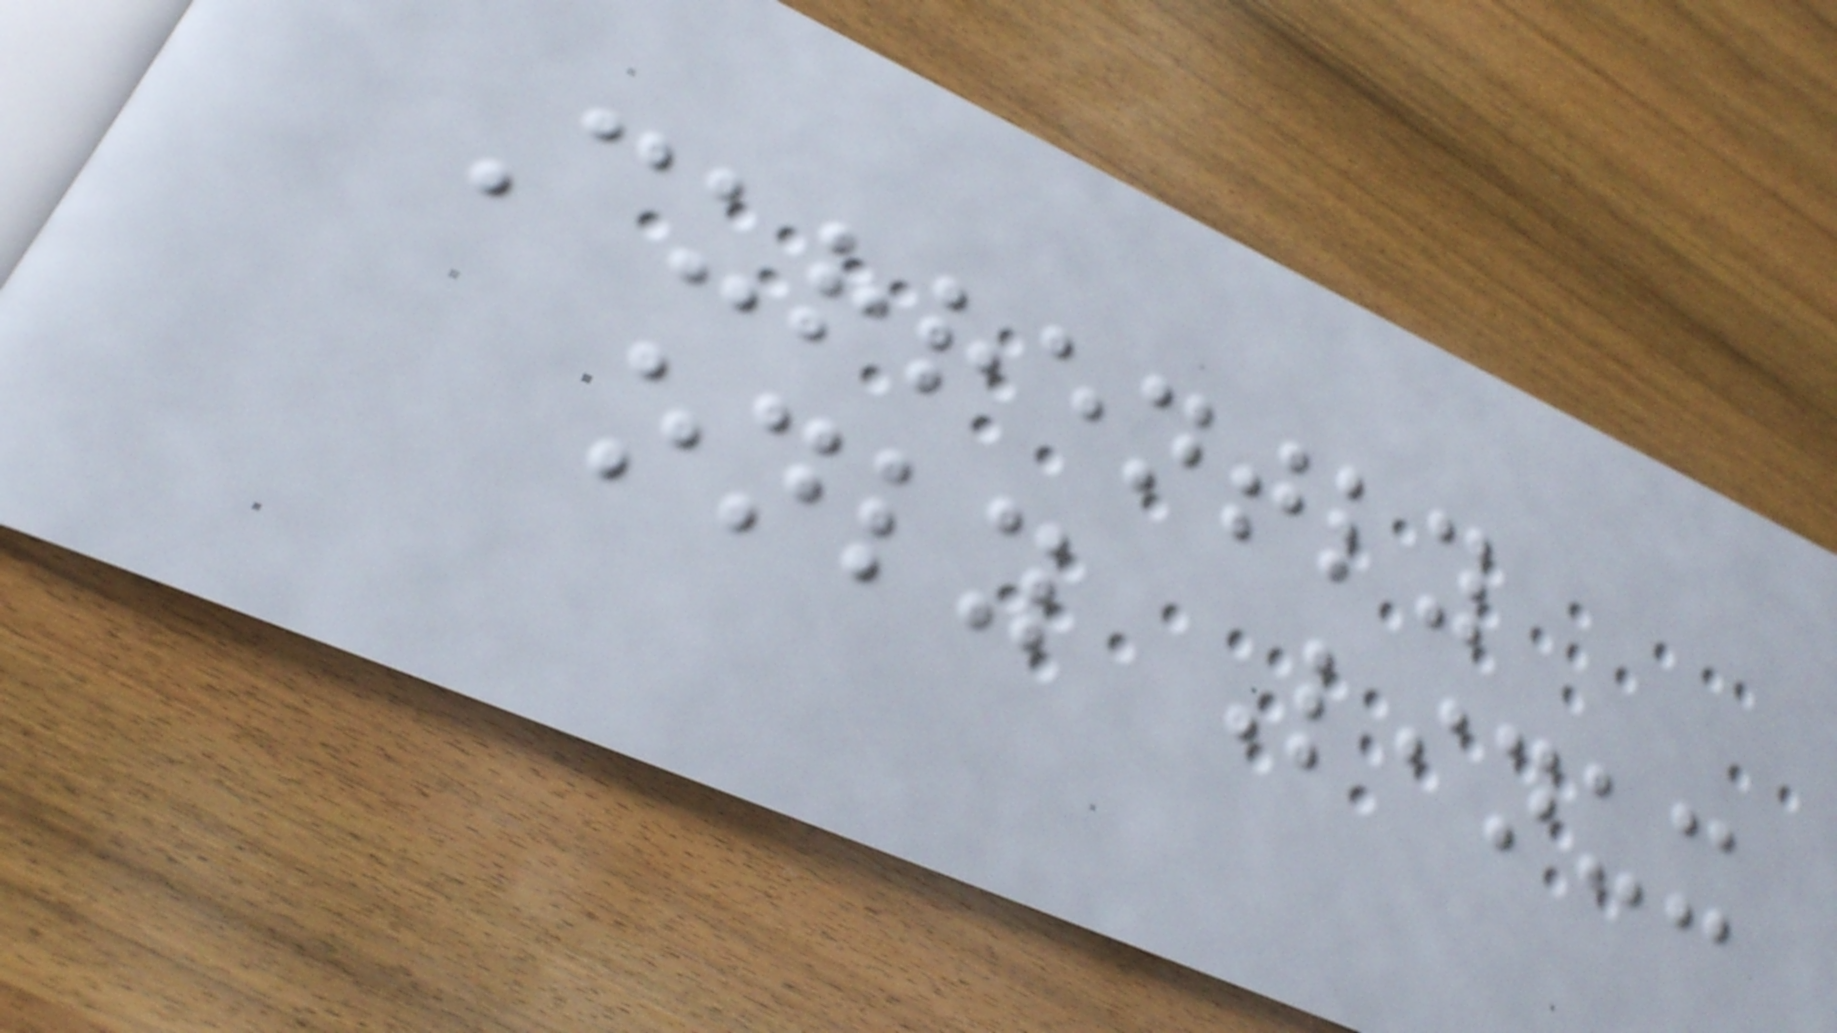Currently
only Linux
